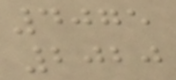4075
2020
